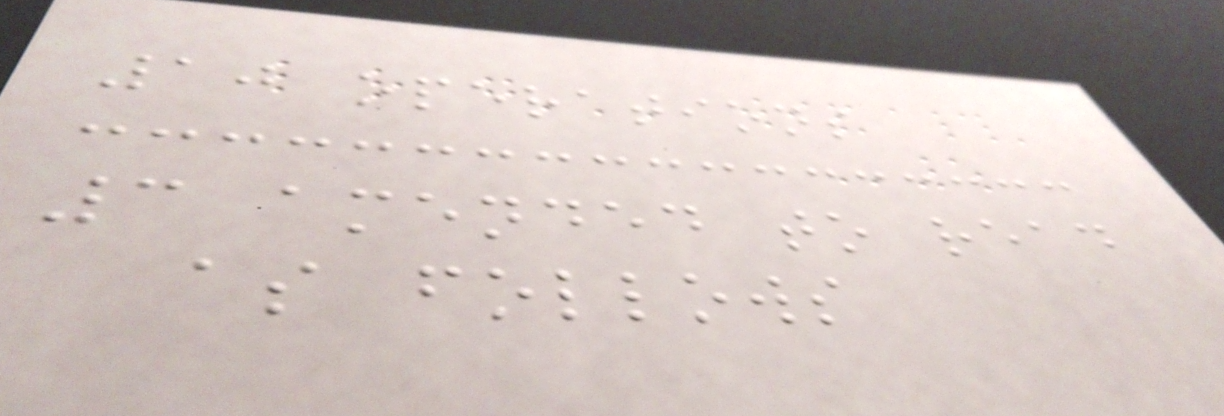10 operations
3 amended to read
as follows
